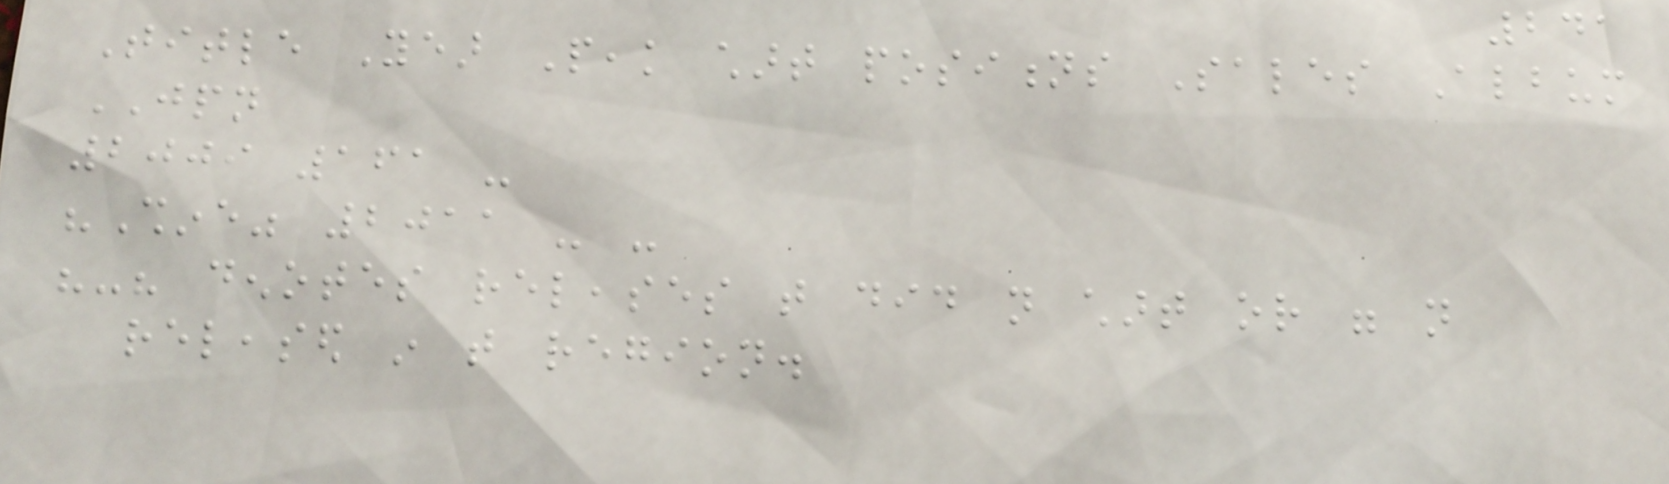241
Title Year Peak chart positions Sales Album
JPN
2009 161 -
"Shine" 2011 - -
"-" denotes releases that did not chart or were not
released in that region.
